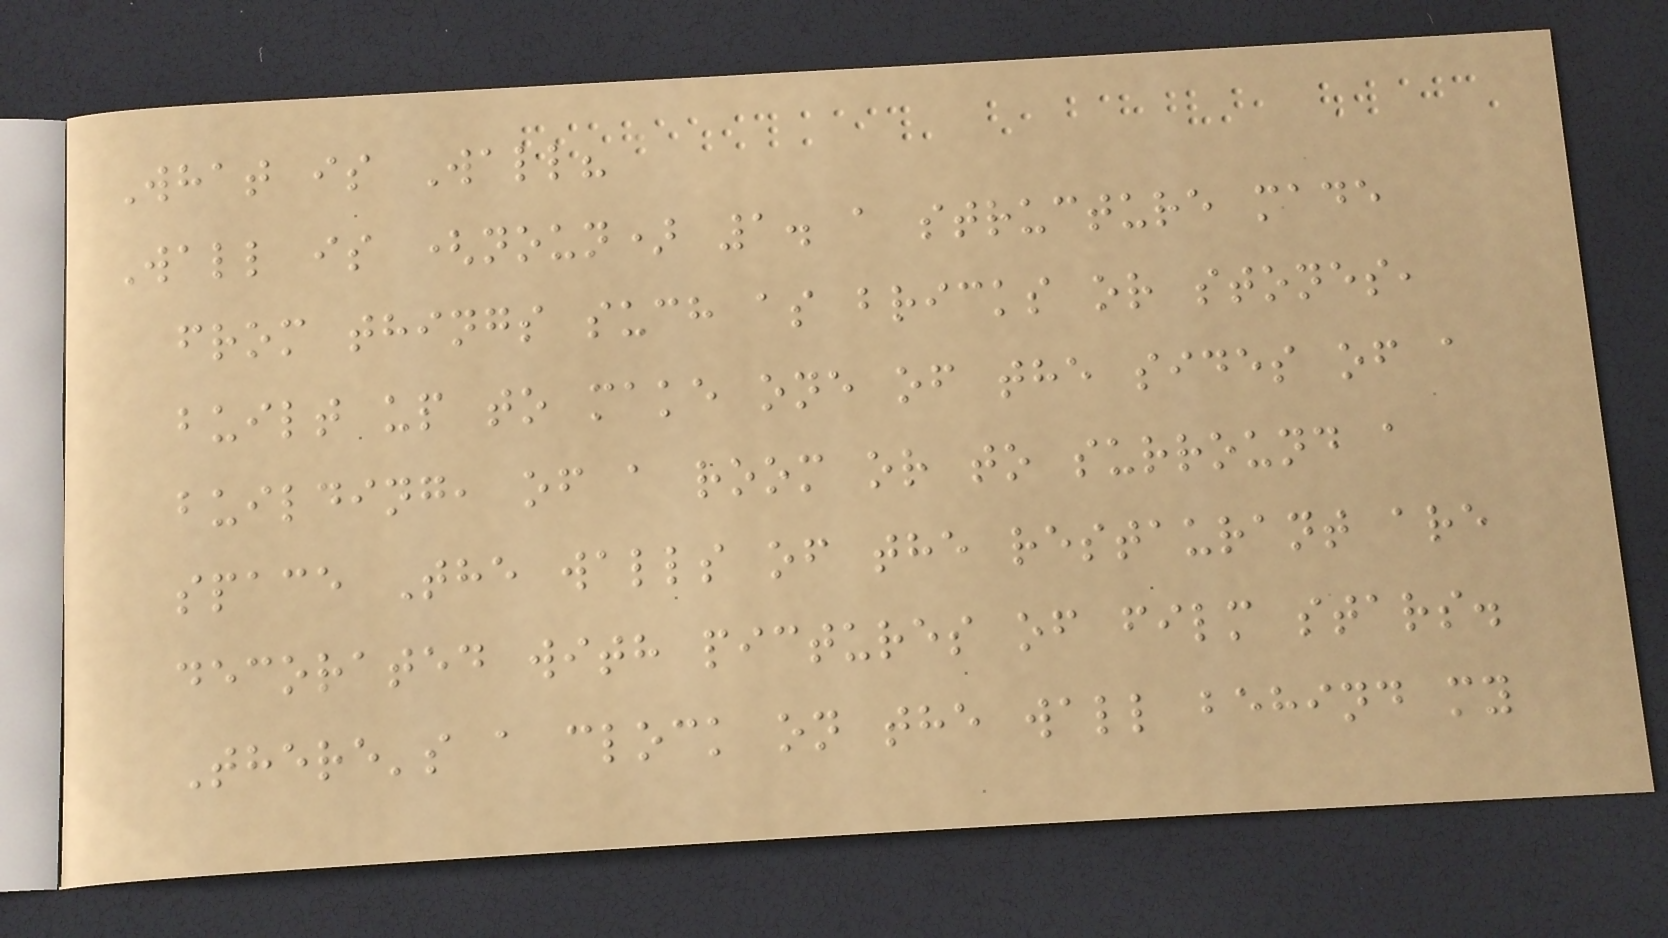What is Wall?
Wall is (noun) 1. a structure made
from things such as bricks or stones,
built up to make one of the sides of a
building, of a room or to surround a
space The walls of the restaurant are
decorated with pictures of film stars.
There's a clock on the wall behind my
